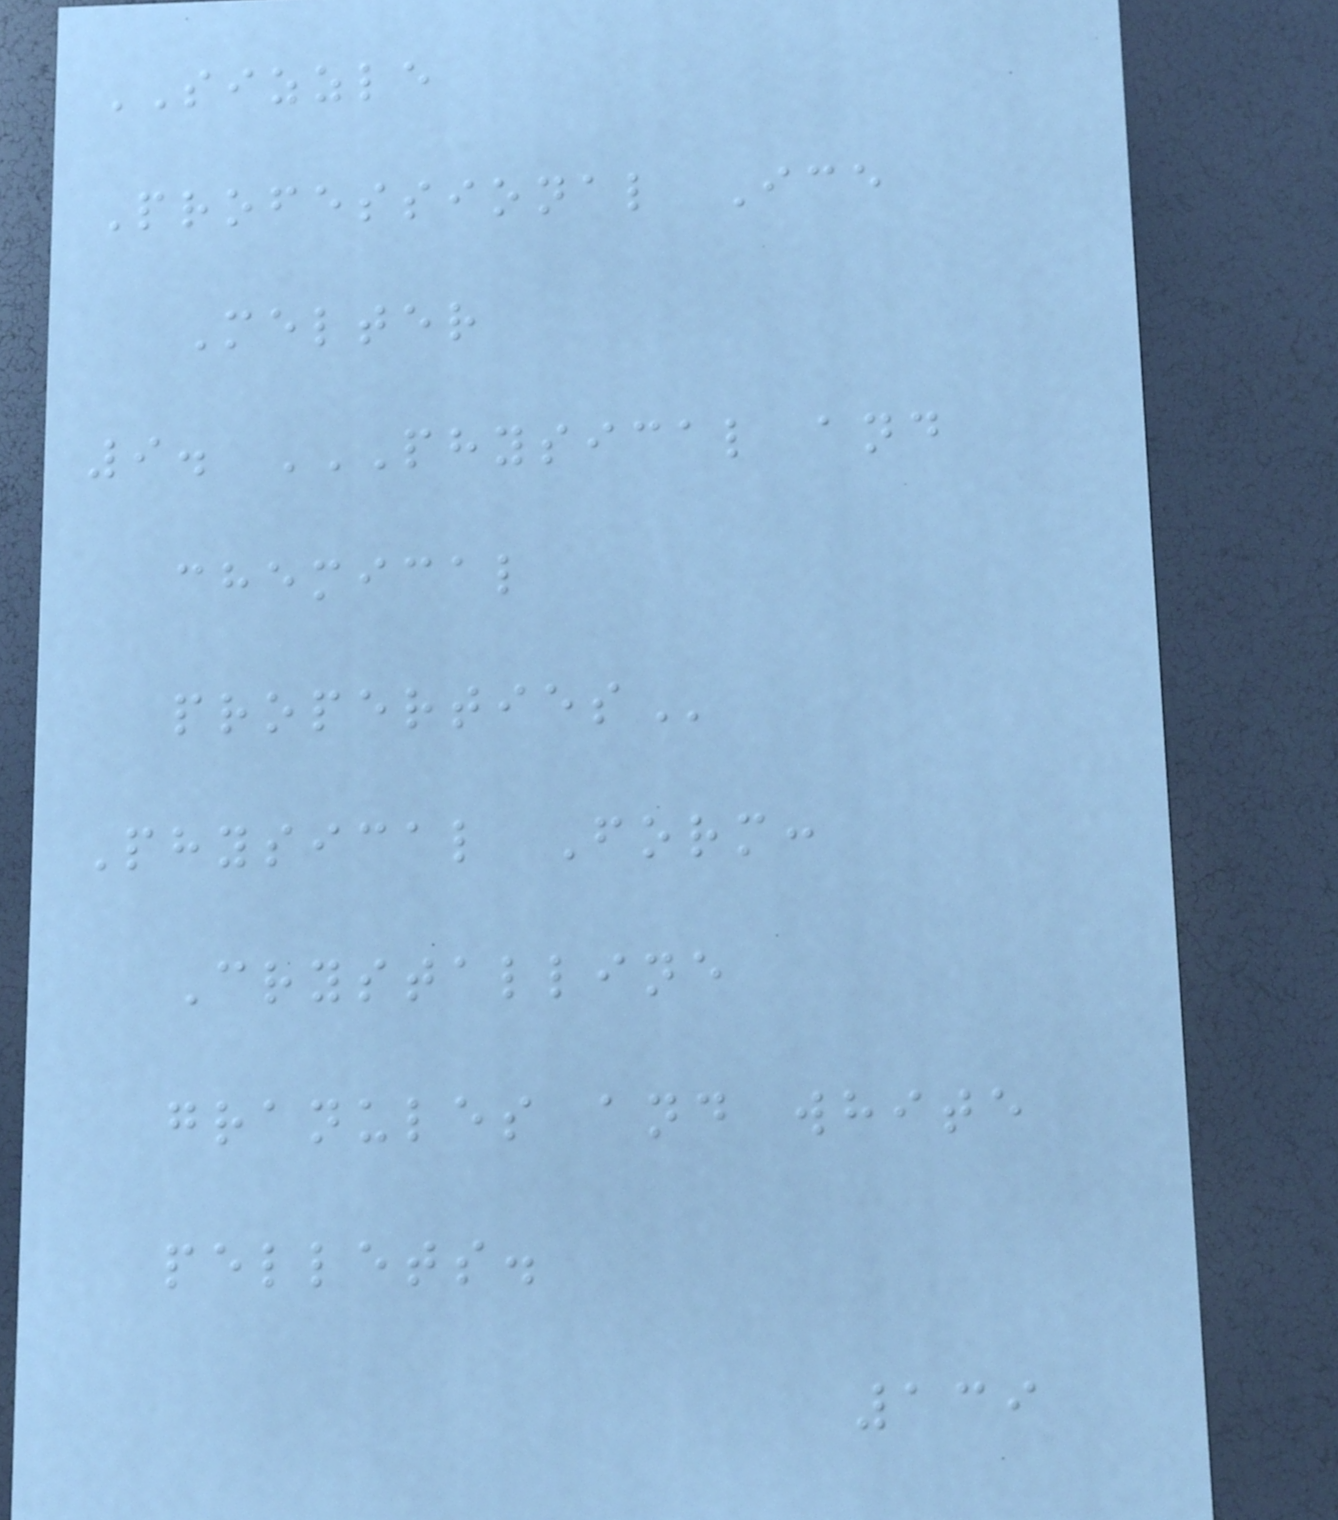SIZZLE
Professional Ice
Melter
9. PHYSICAL AND
CHEMICAL
PROPERTIES
Physical Form:
Crystalline
granules and white
pellets.
139
